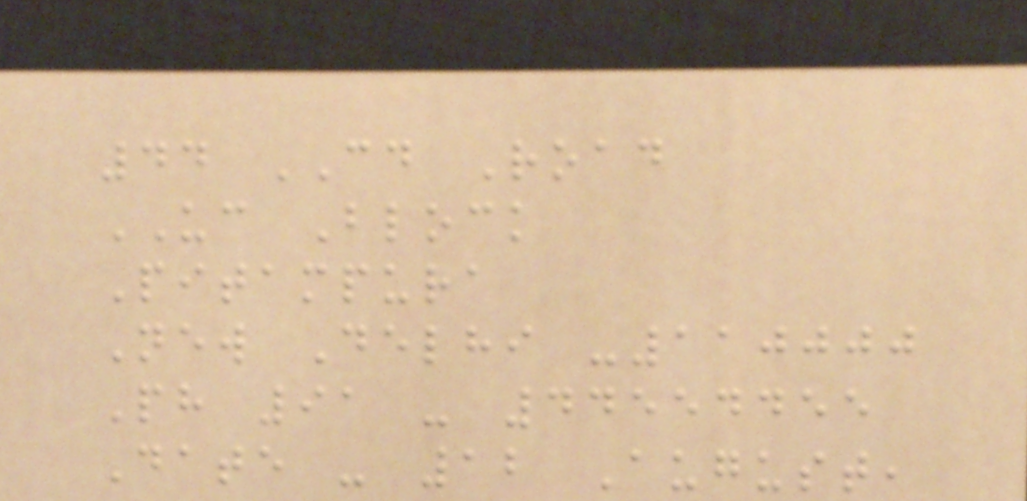44 CD Road
UC Block
Pitampura
New Delhi -110000
Ph 91 - 44554455
Date - 12 August,
